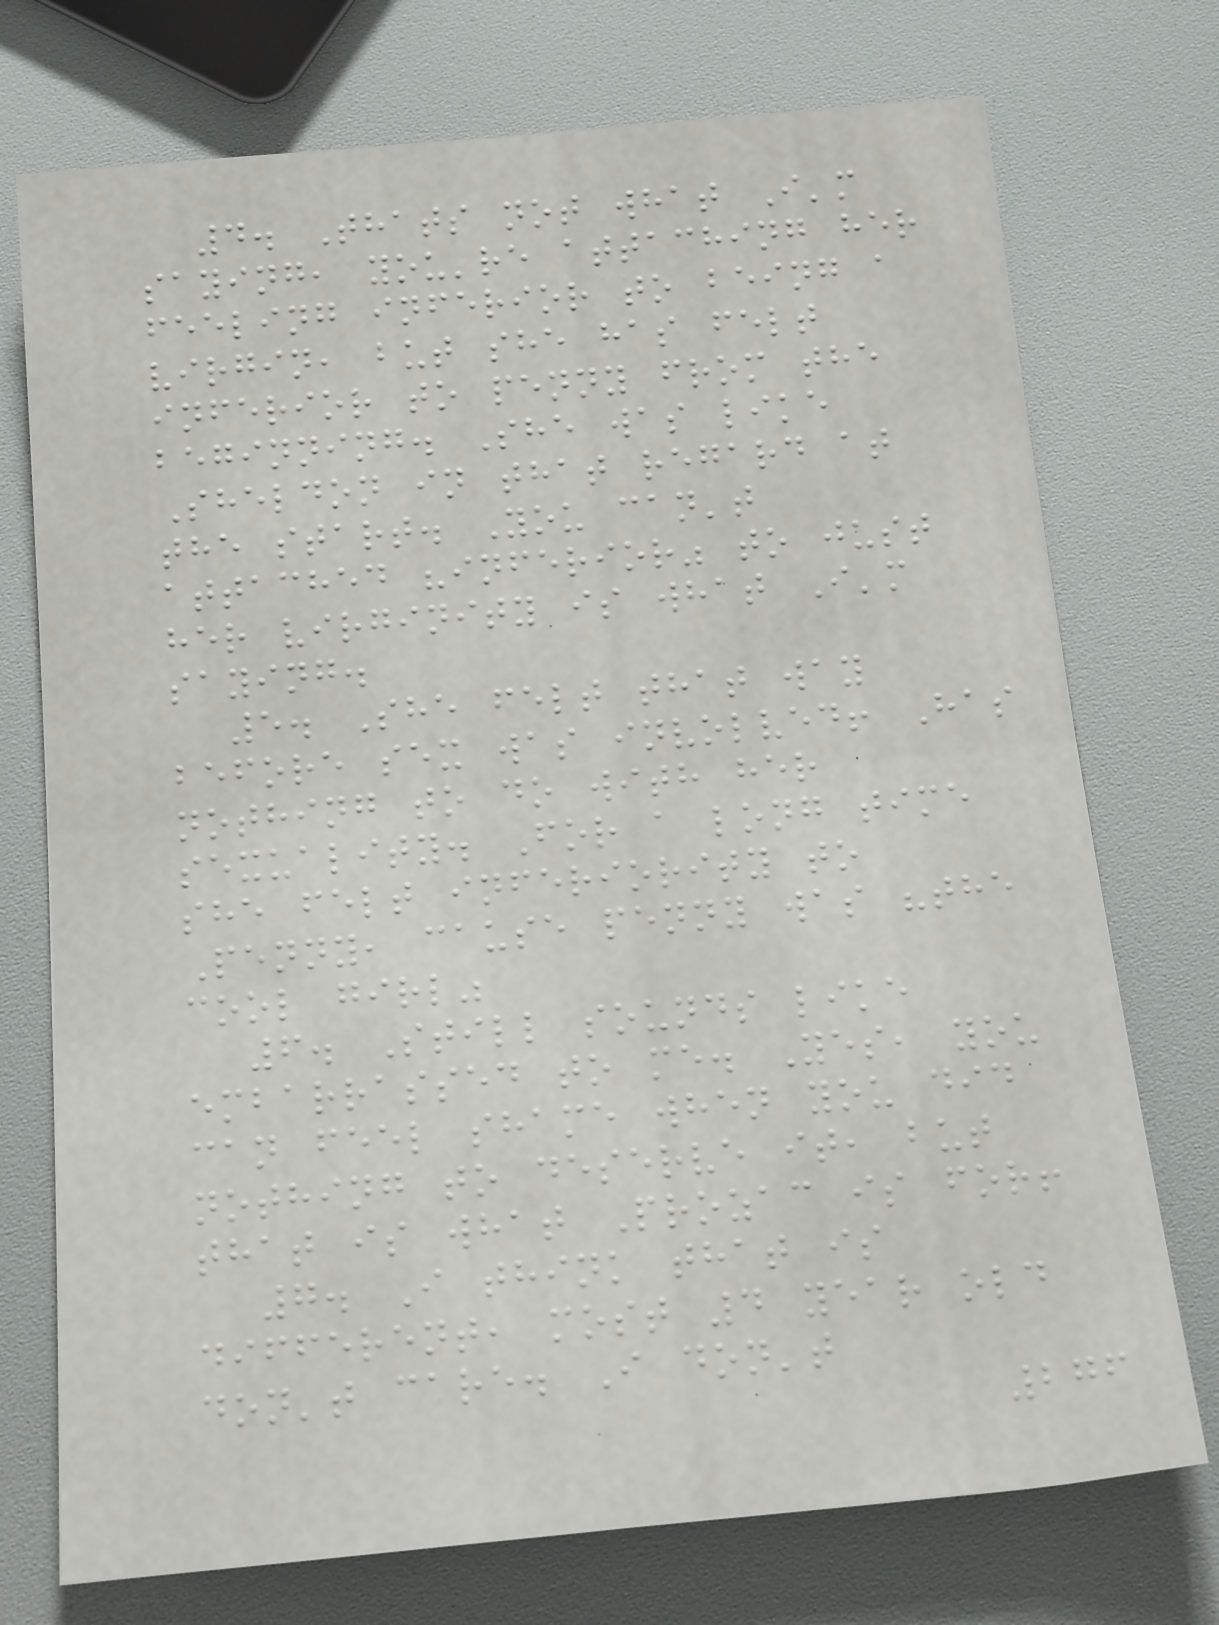4. Thats not what I'm
saying, you're attaching her
feeling inferior to being a
virgin, but she has felt
inferior to penny from the
beginning. She was like
Sheldon in that regard at
the start. You can't
attached "inferior" to just
her virginity is what I'm
saying.
5. She felt that way
before sex was involved! Has
nothing to do with her
sexuality. For a long time
she felt inferiority to
Penny, cause penny was "the
cool girl"
6. Still sounds like
embarrassed to me. Yes, you
can feel shame when you did
nothing to deserve it, but
that is what Prozac is for!
7. I think that is
different, most 4 year old
don't care. I don't
276
